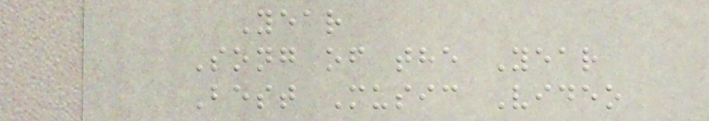Year
Song of the Year
Best Music Video
